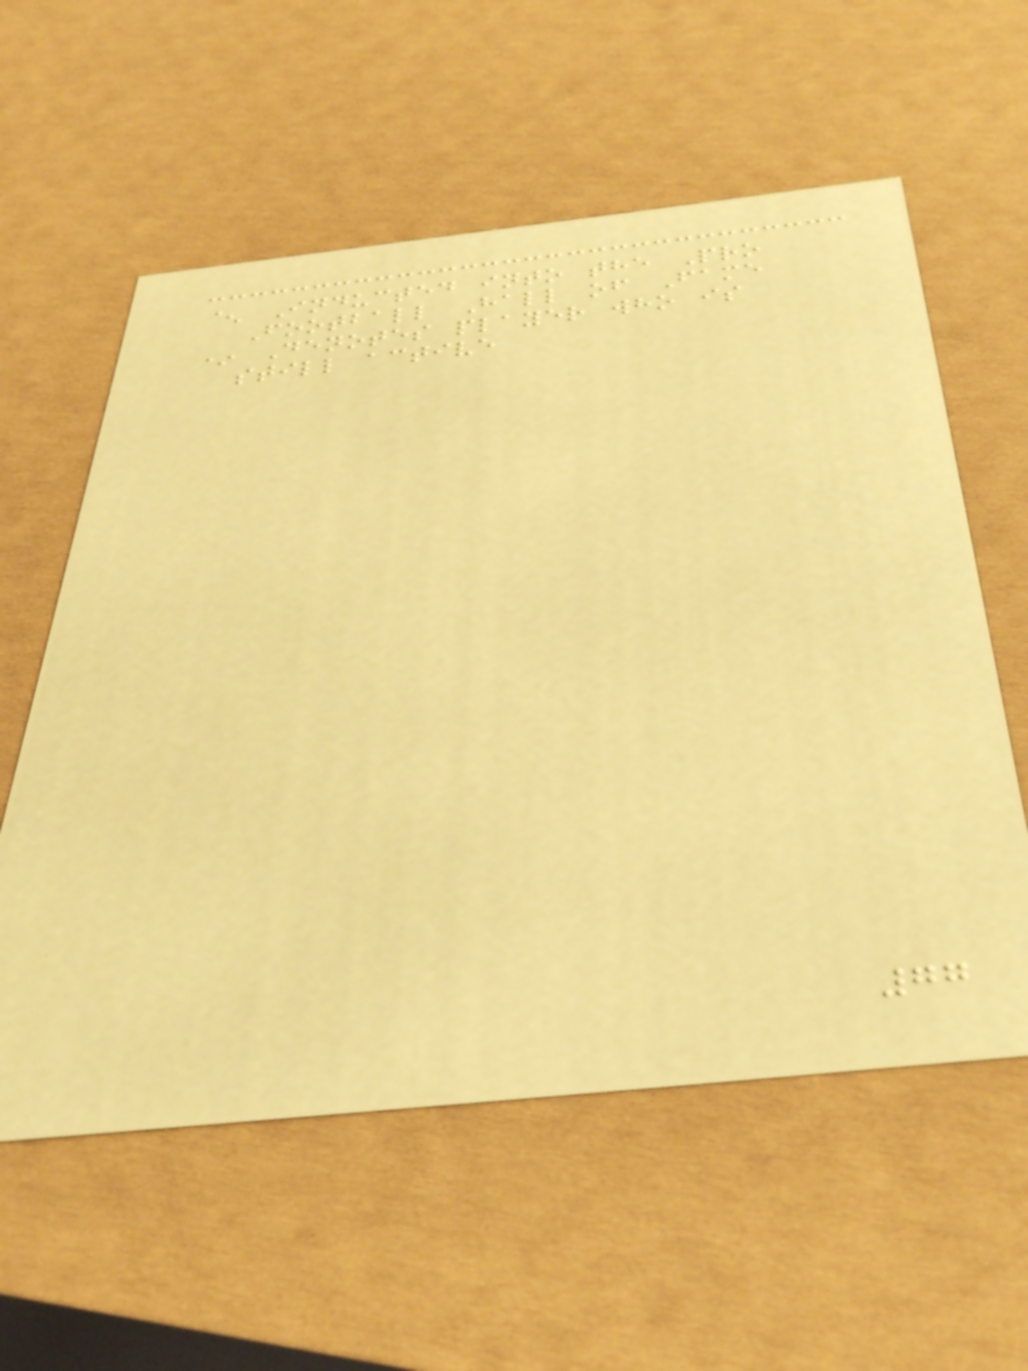^ Inducted into the Pro
Football Hall of Fame
* Denotes player who is
still active
77
